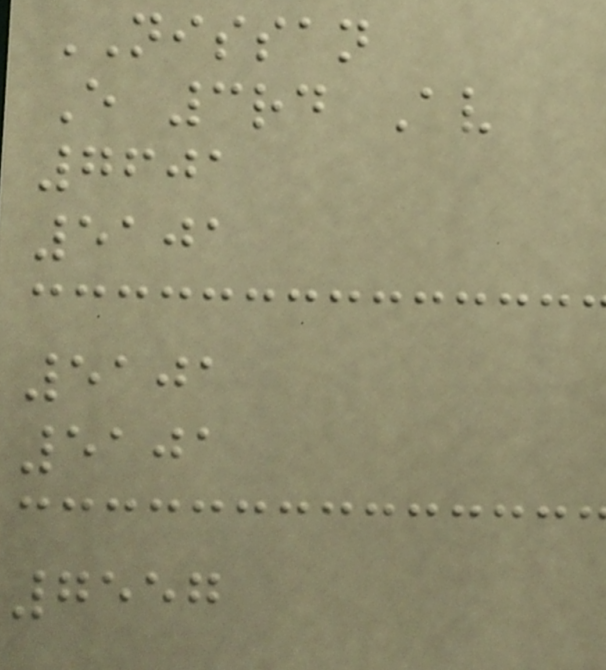NISSAN
E 3rd Av
7601
5101
5101
5101
7557
